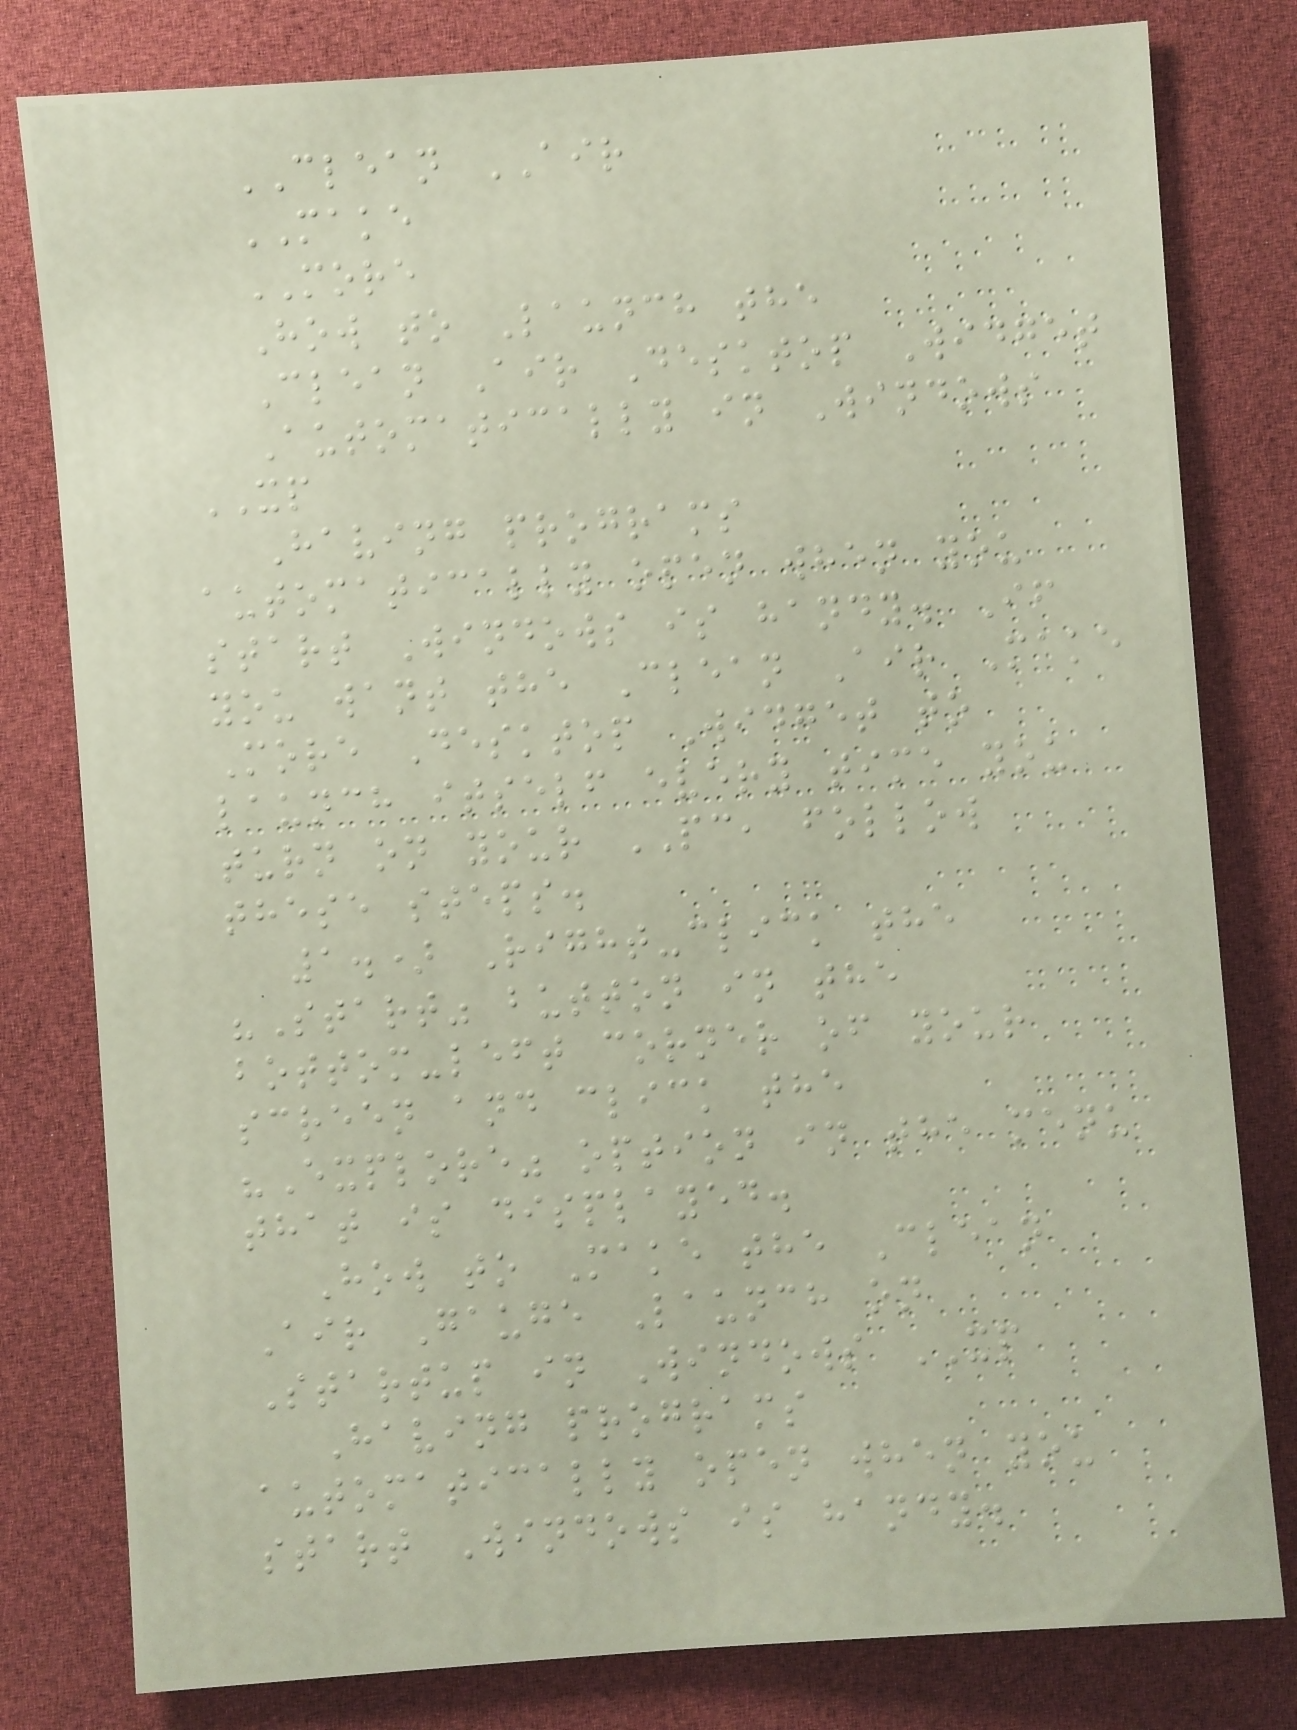CLEAN AIR
MAKE
MORE
How to Launch the
Clean Air Desktop Widget
Automatically in Windows
XP
Having programs
automatically open when you
start Windows is handy. If
you want the Clean Air Make
More Desktop Widget to
launch itself every time you
turn on your PC, follow
these steps.
1.) Right-click the
"Start" button in the
bottom-left corner of your
screen and click the
"Explore" option in the menu
that is displayed.
How to Make the Clean
Air Gauge Launch on
Startup in Windows XP
Having programs
automatically open when you
start Windows is handy.
